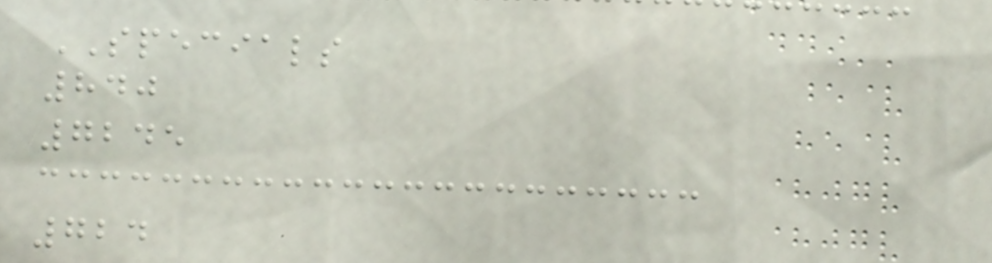SPECIALS
840
7245
724
